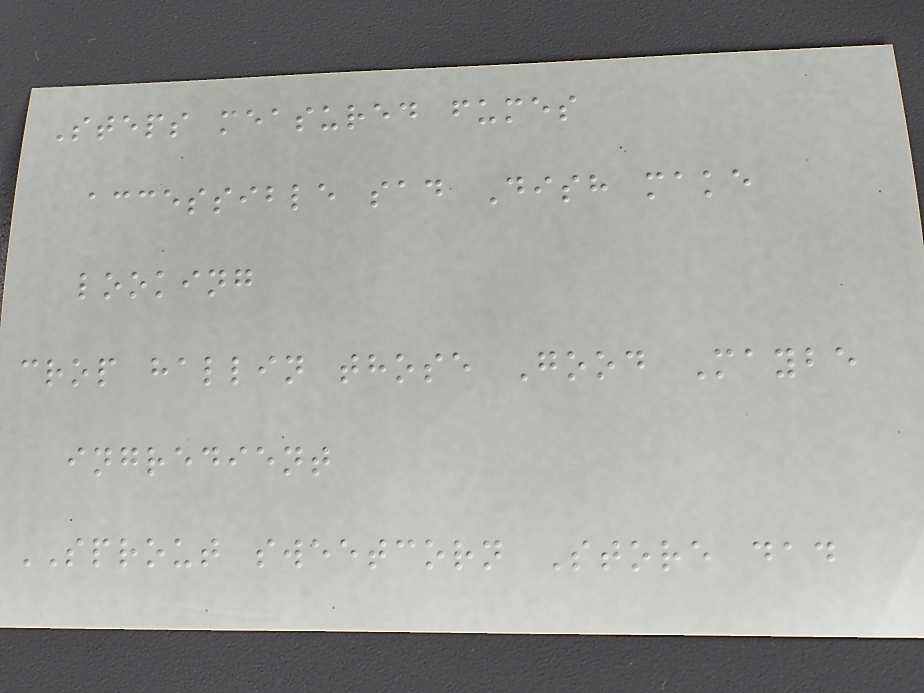Steps measured fumes
accessible sad Dish make
looking
crop hallin those Good Maybe
ingredient
SPROUT sweetcorn Store dad
